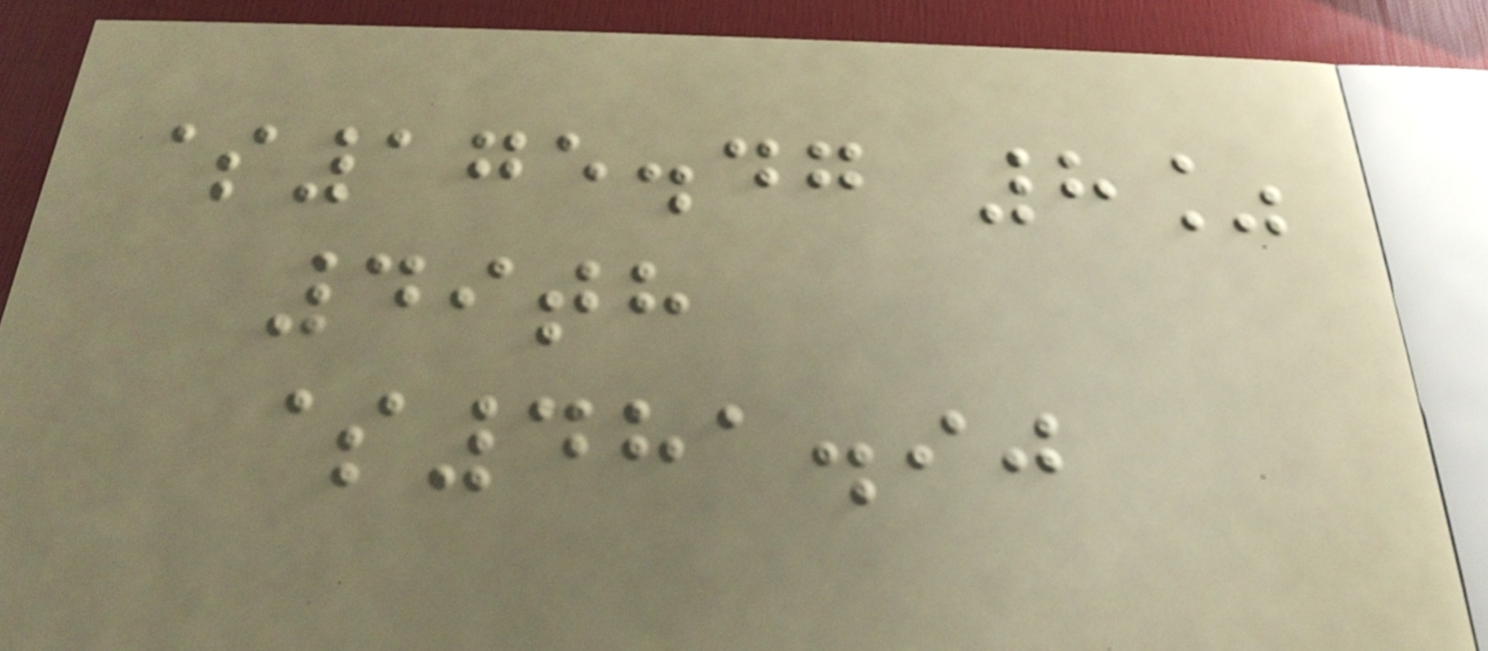$175.47 8%
49th
$481.90
